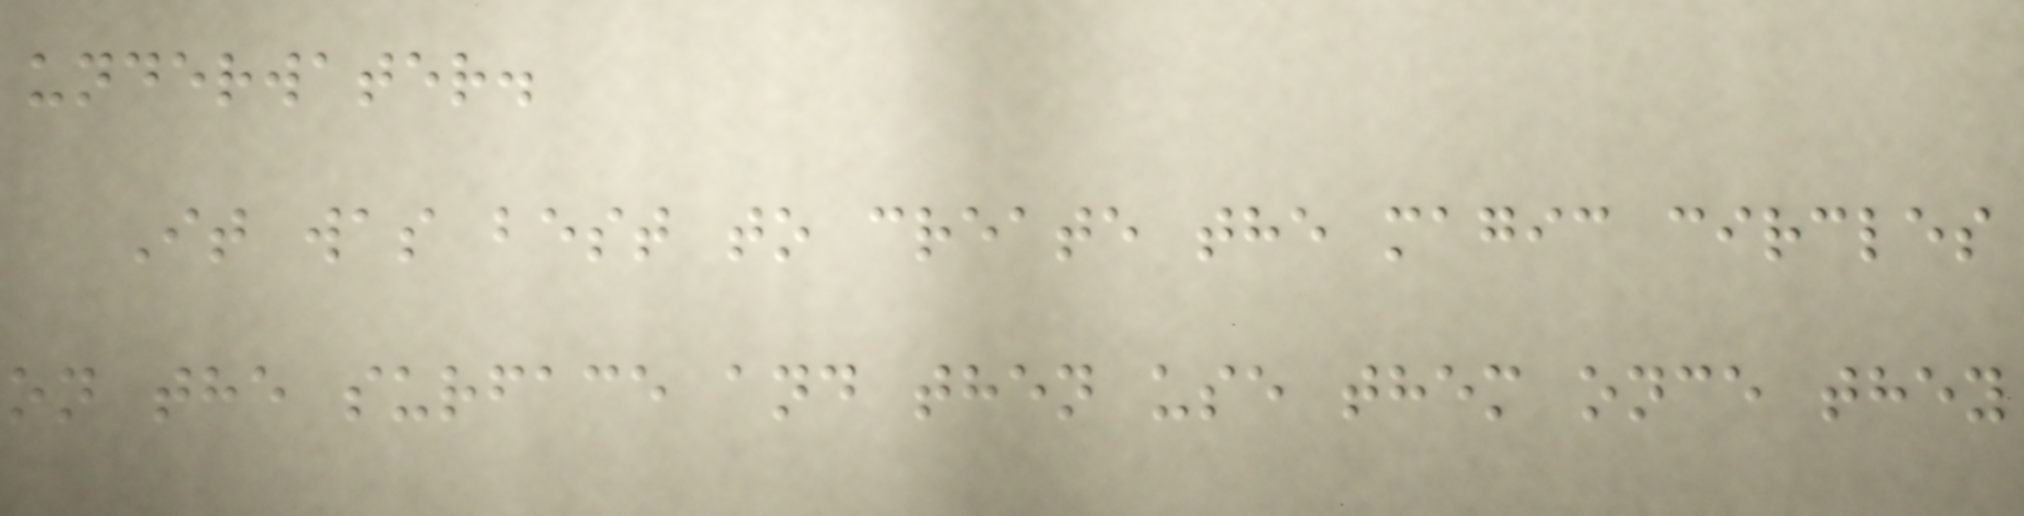underwater.
It was best to create the magic circles
on the surface and then use them once they
